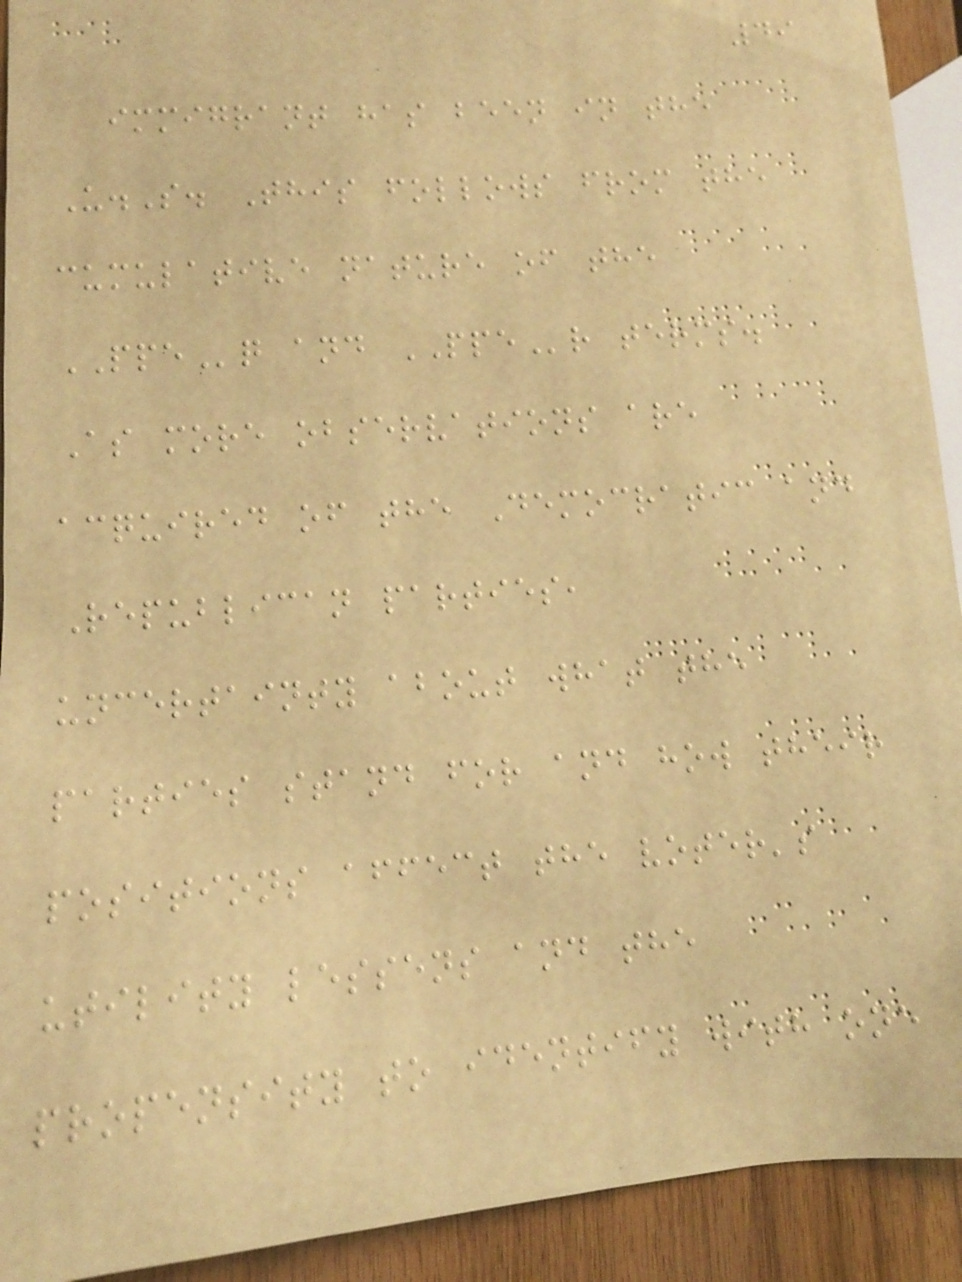49
immigrant has been in the
U.S. This follows from the
cumulative nature of the
PPEq and PPEr terms.
As more observations are
acquired of the Democratic and
Republican parties,
uncertainty about what the
parties stand for and how their
positions affect the voter's
utility lessens and the
propensity to identify with one
